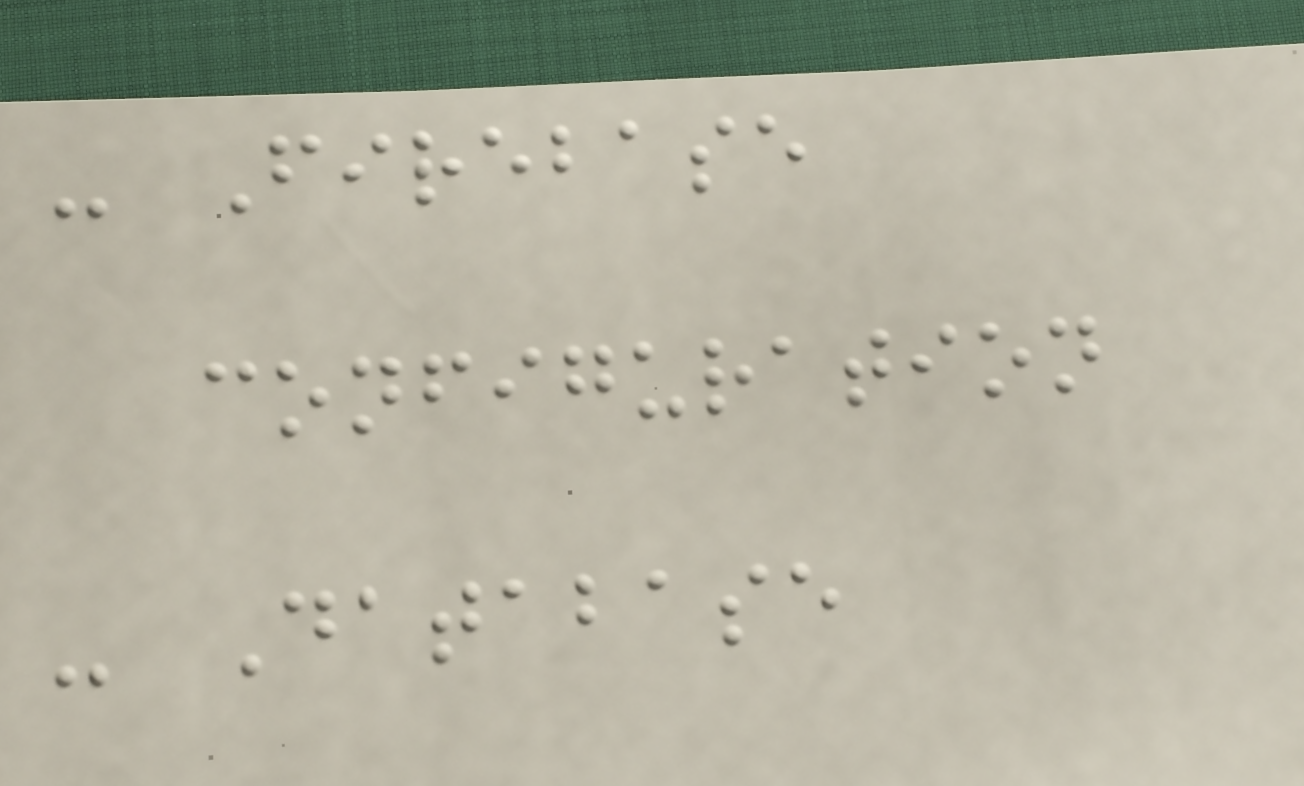- Firebase
configuration
- Database
